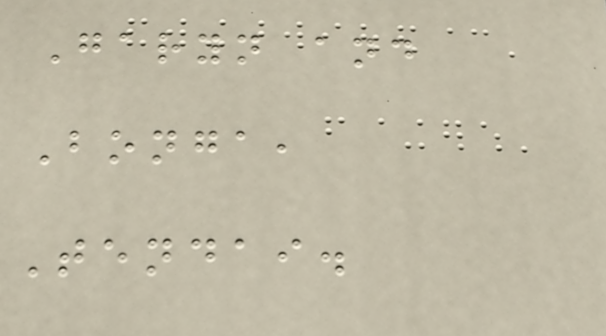Garyn and
Bonga,
Tendai.
